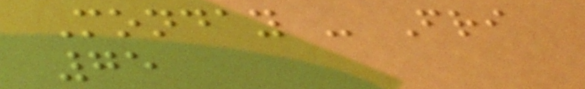Monday - Fri
75
